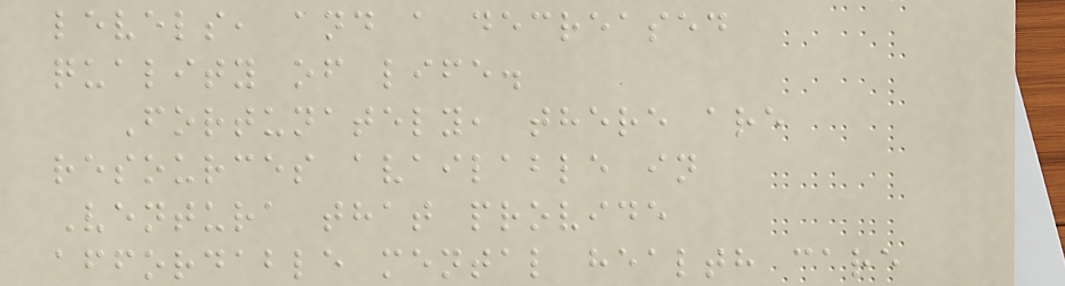levels, and a decreased
quality of life.
Fortunately, there are
resources available in
Ventura that provide
affordable mental health care
